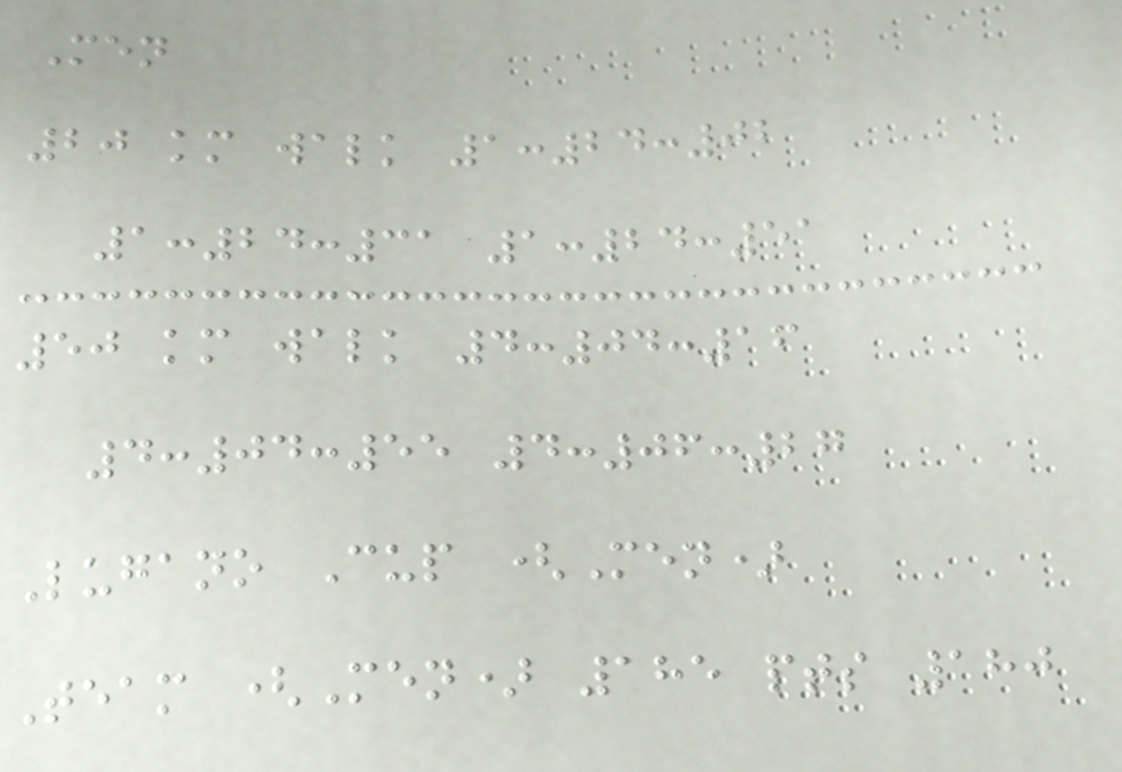Men
20 km walk 1:24:02
1:24:31 1:24:51
50 km walk 4:04:16
4:04:55 4:06:27
Lugano Cup (Men)
Team (Men) 185 pts 180
